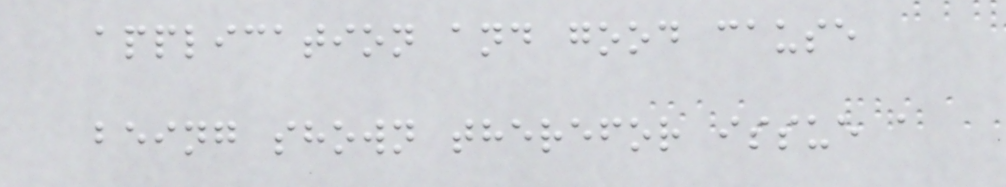application and good cause
being shown therefor issue a
